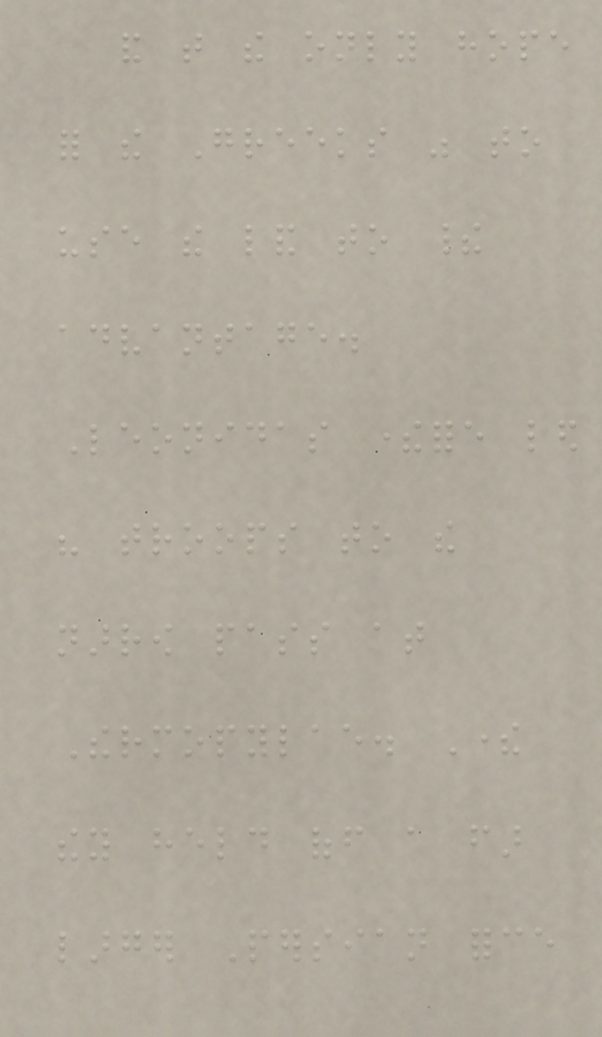and that the only hope
for the Greeks was to
use the land to their
advantage.
Leonidas therefore led
his troops to the
narrow pass at
Thermopylae. There
they held off a far
larger Persian force
